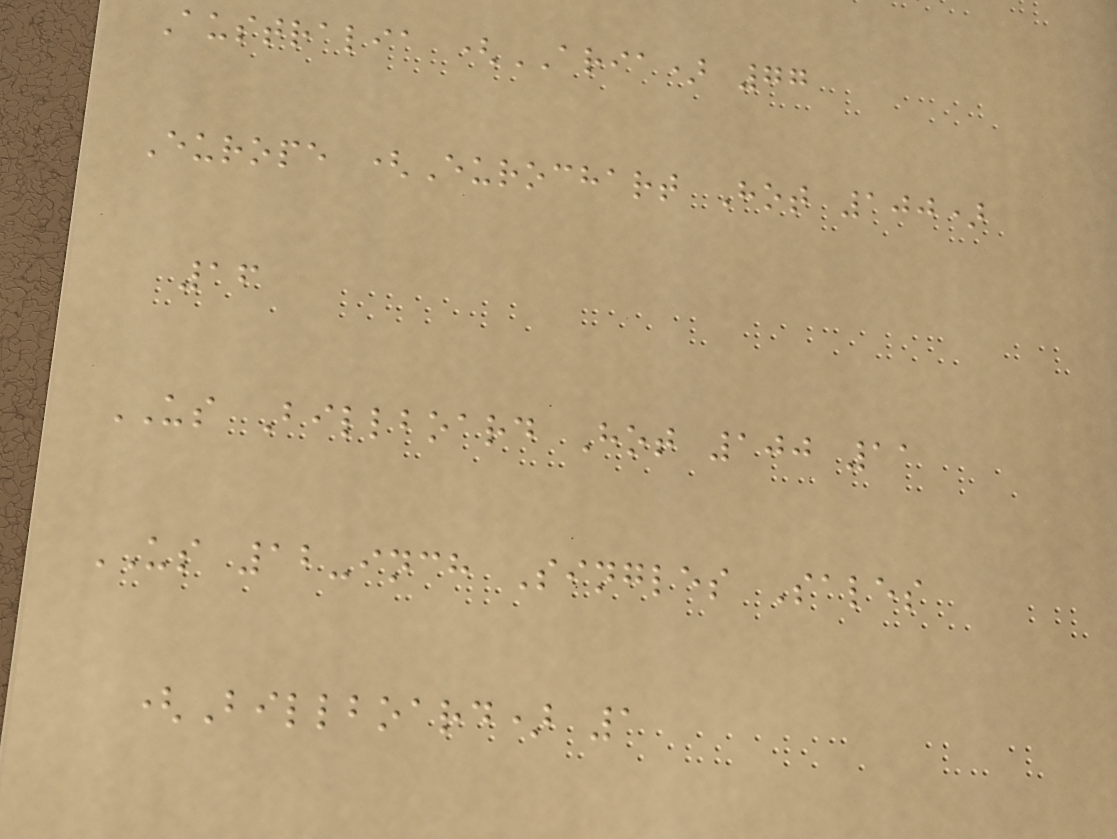Australia (ARIA) 77
Europe (Eurochart Hot 100)
16
US Billboard Hot 100 11
US 12-inch Singles Sales
(Billboard) 1
